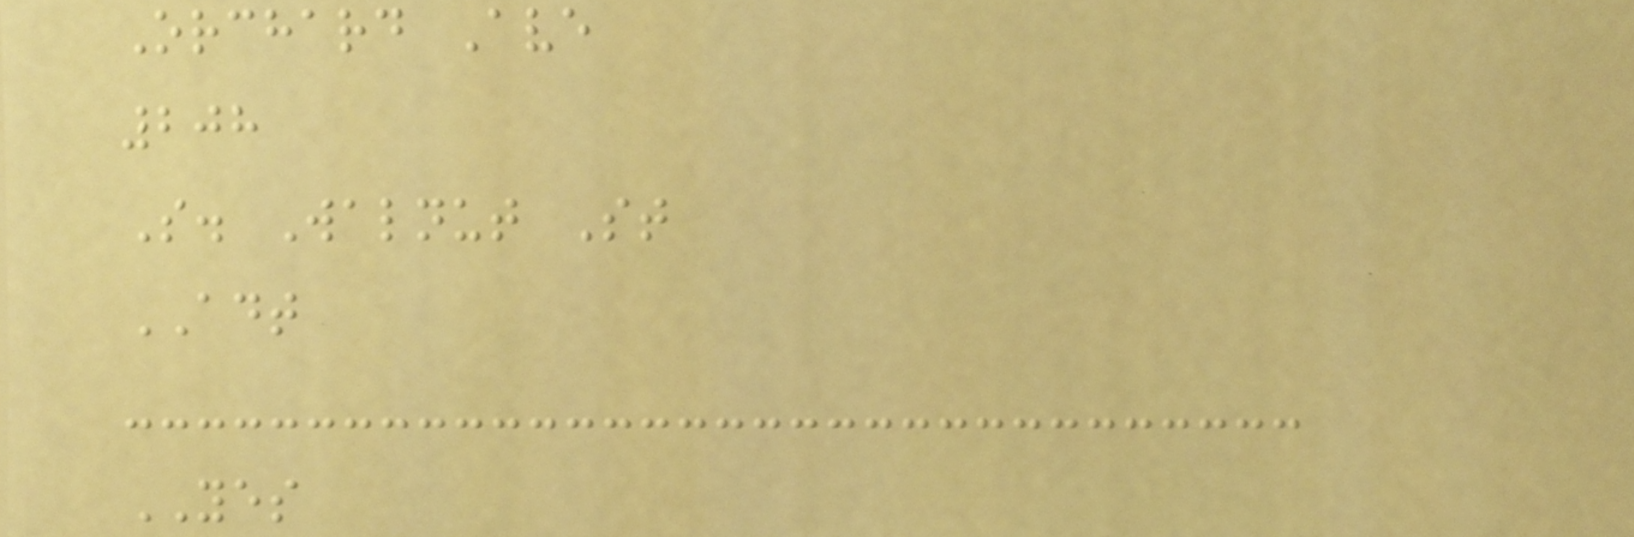Orchard Ave
208
S. Walnut St
ADT
YES
